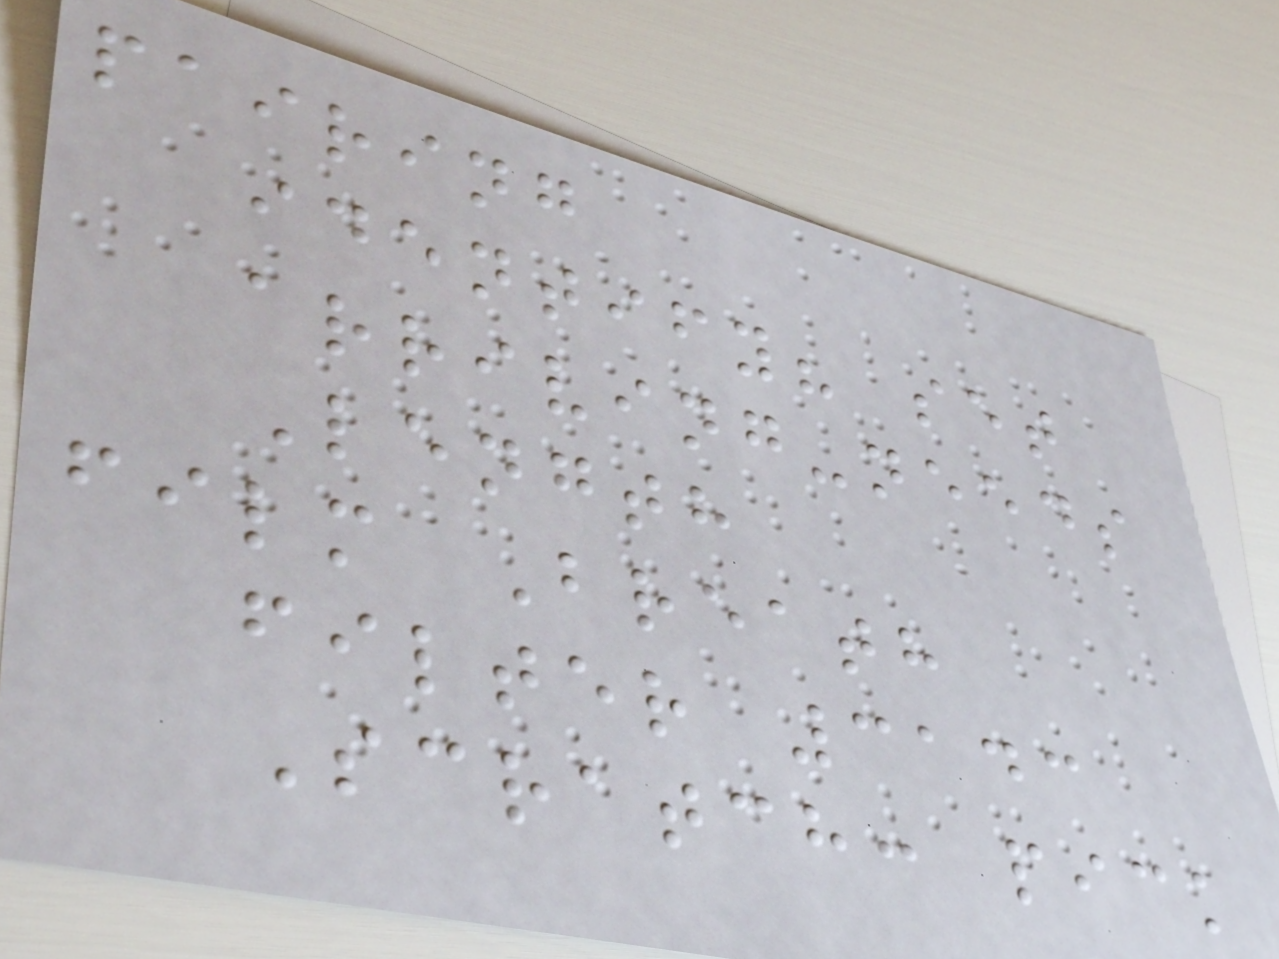pairing
identify? set
arriving-needs
Length
film Breath
filter 3143
Scratch: pick
